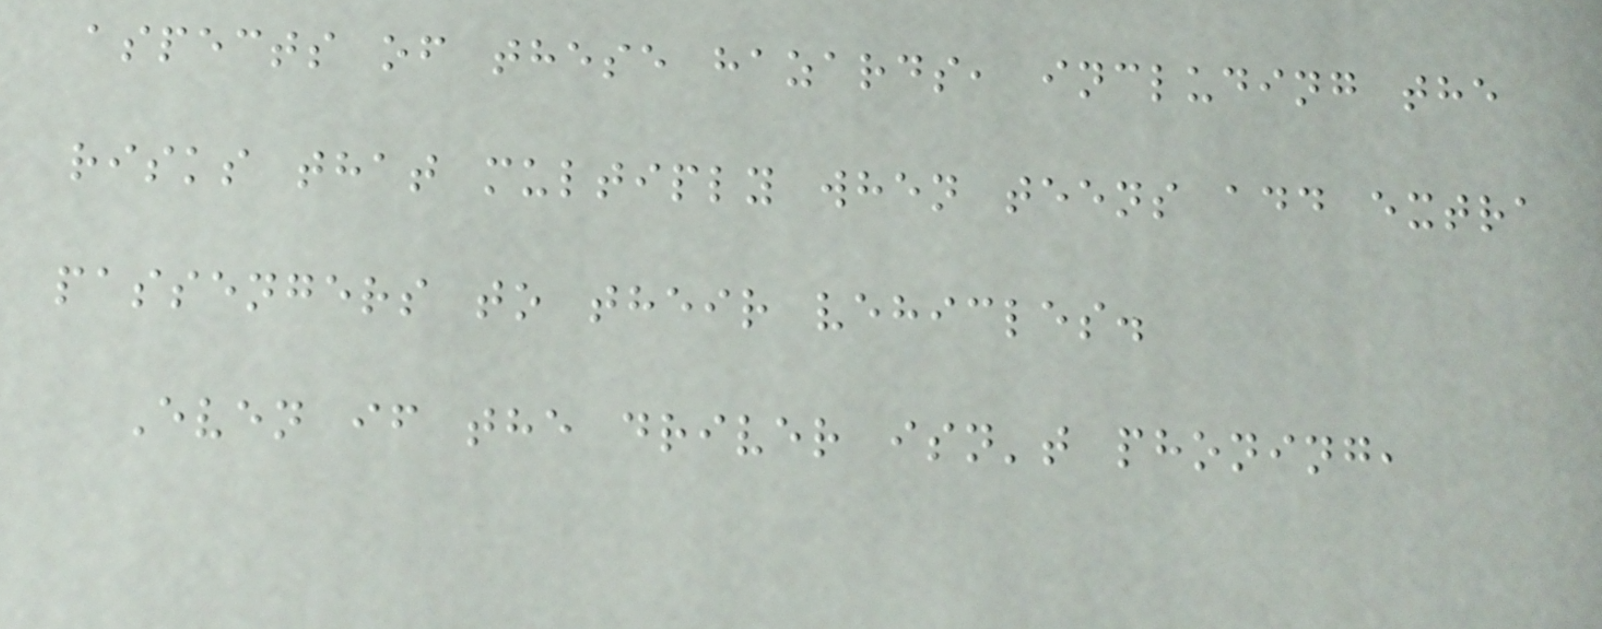aspects of these hazards, including the
risks that multiply when teens add extra
passengers to their vehicles.
Even if the driver isn't phoning,
